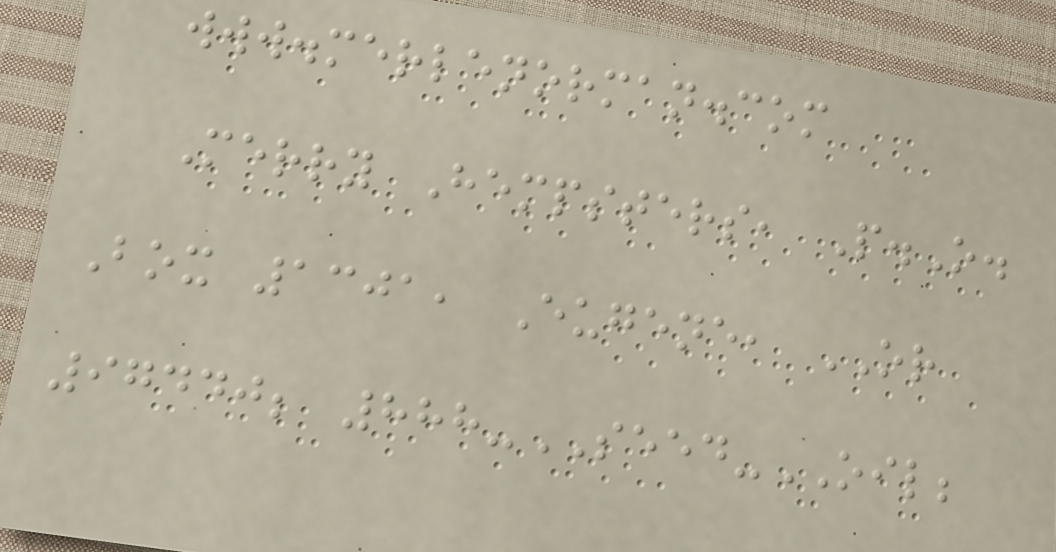www.merlenorman.com
Merry Hempsters, P.O.
Box 1301, Eugene, OR
97440; 888-SEED-OIL;
